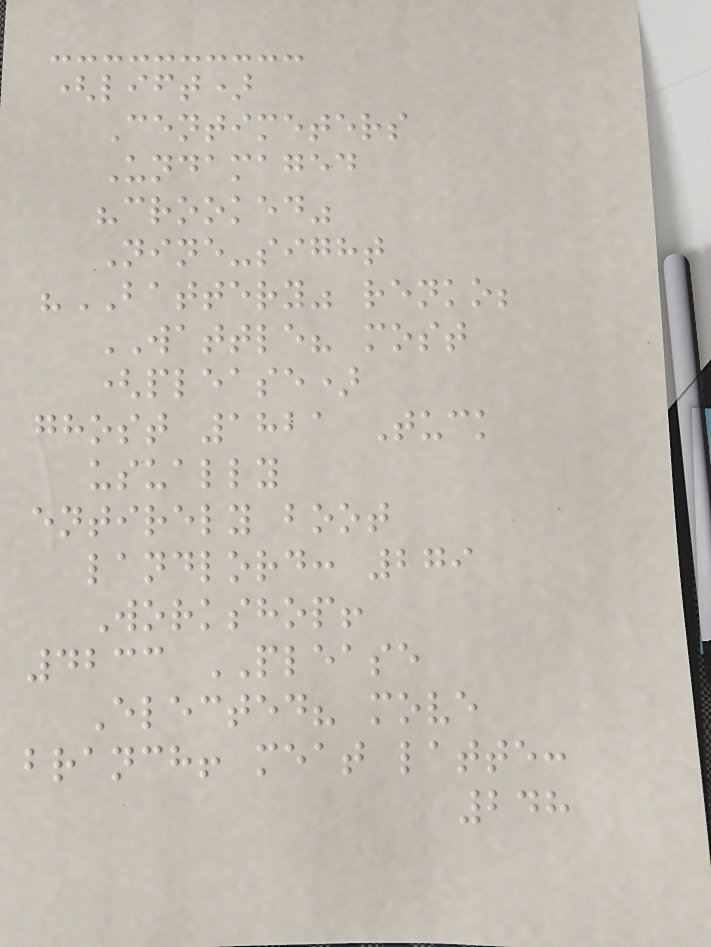(lift)
Centimeters
Undamaged
"crooked"
Nine-sight
"BATTERY" renko;
WATTLE? most
(please)
ghost 1821 Tuck
usually
entirely boot
landlord: 279
Workshop!
4233 PLEASE
Elected? move
branch! meat latte:
248
